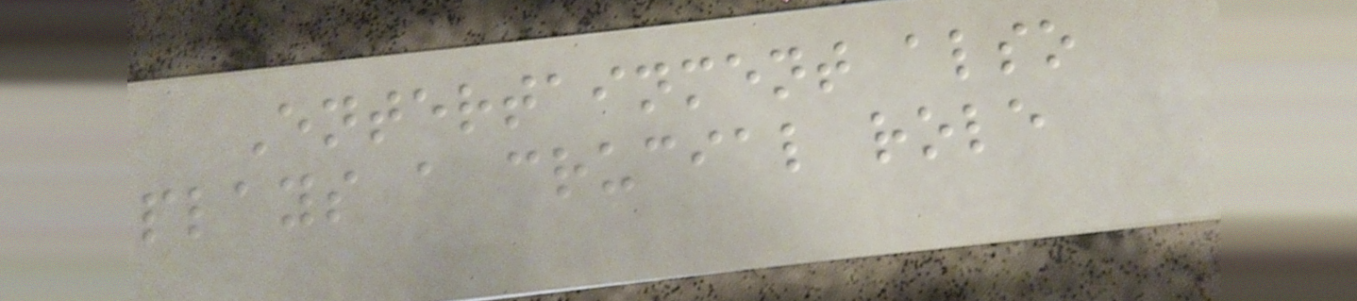Entertainment also
plays a crucial role
